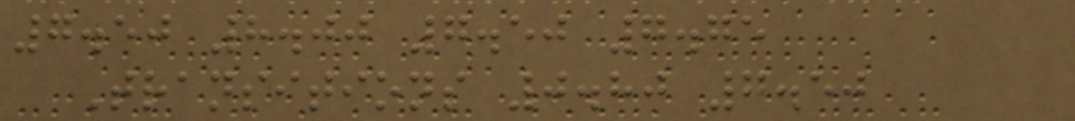7.50 8.00 7.50 7.75
Transitions 0.80 7.50
